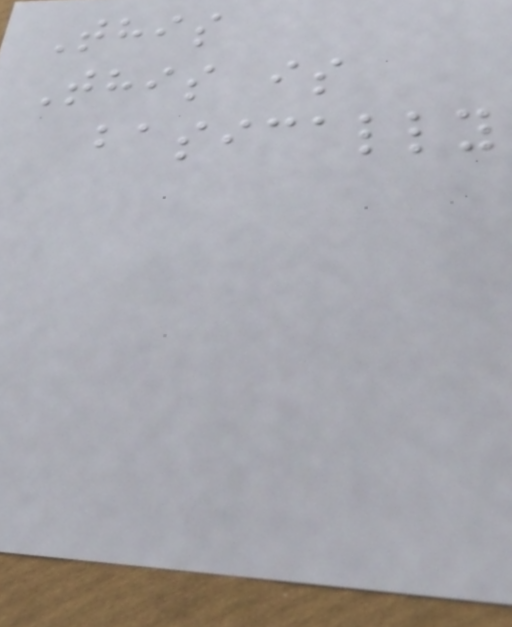This
This is
basically
